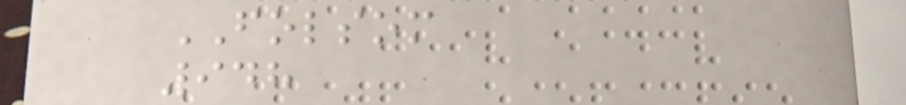FOLSOM
948
